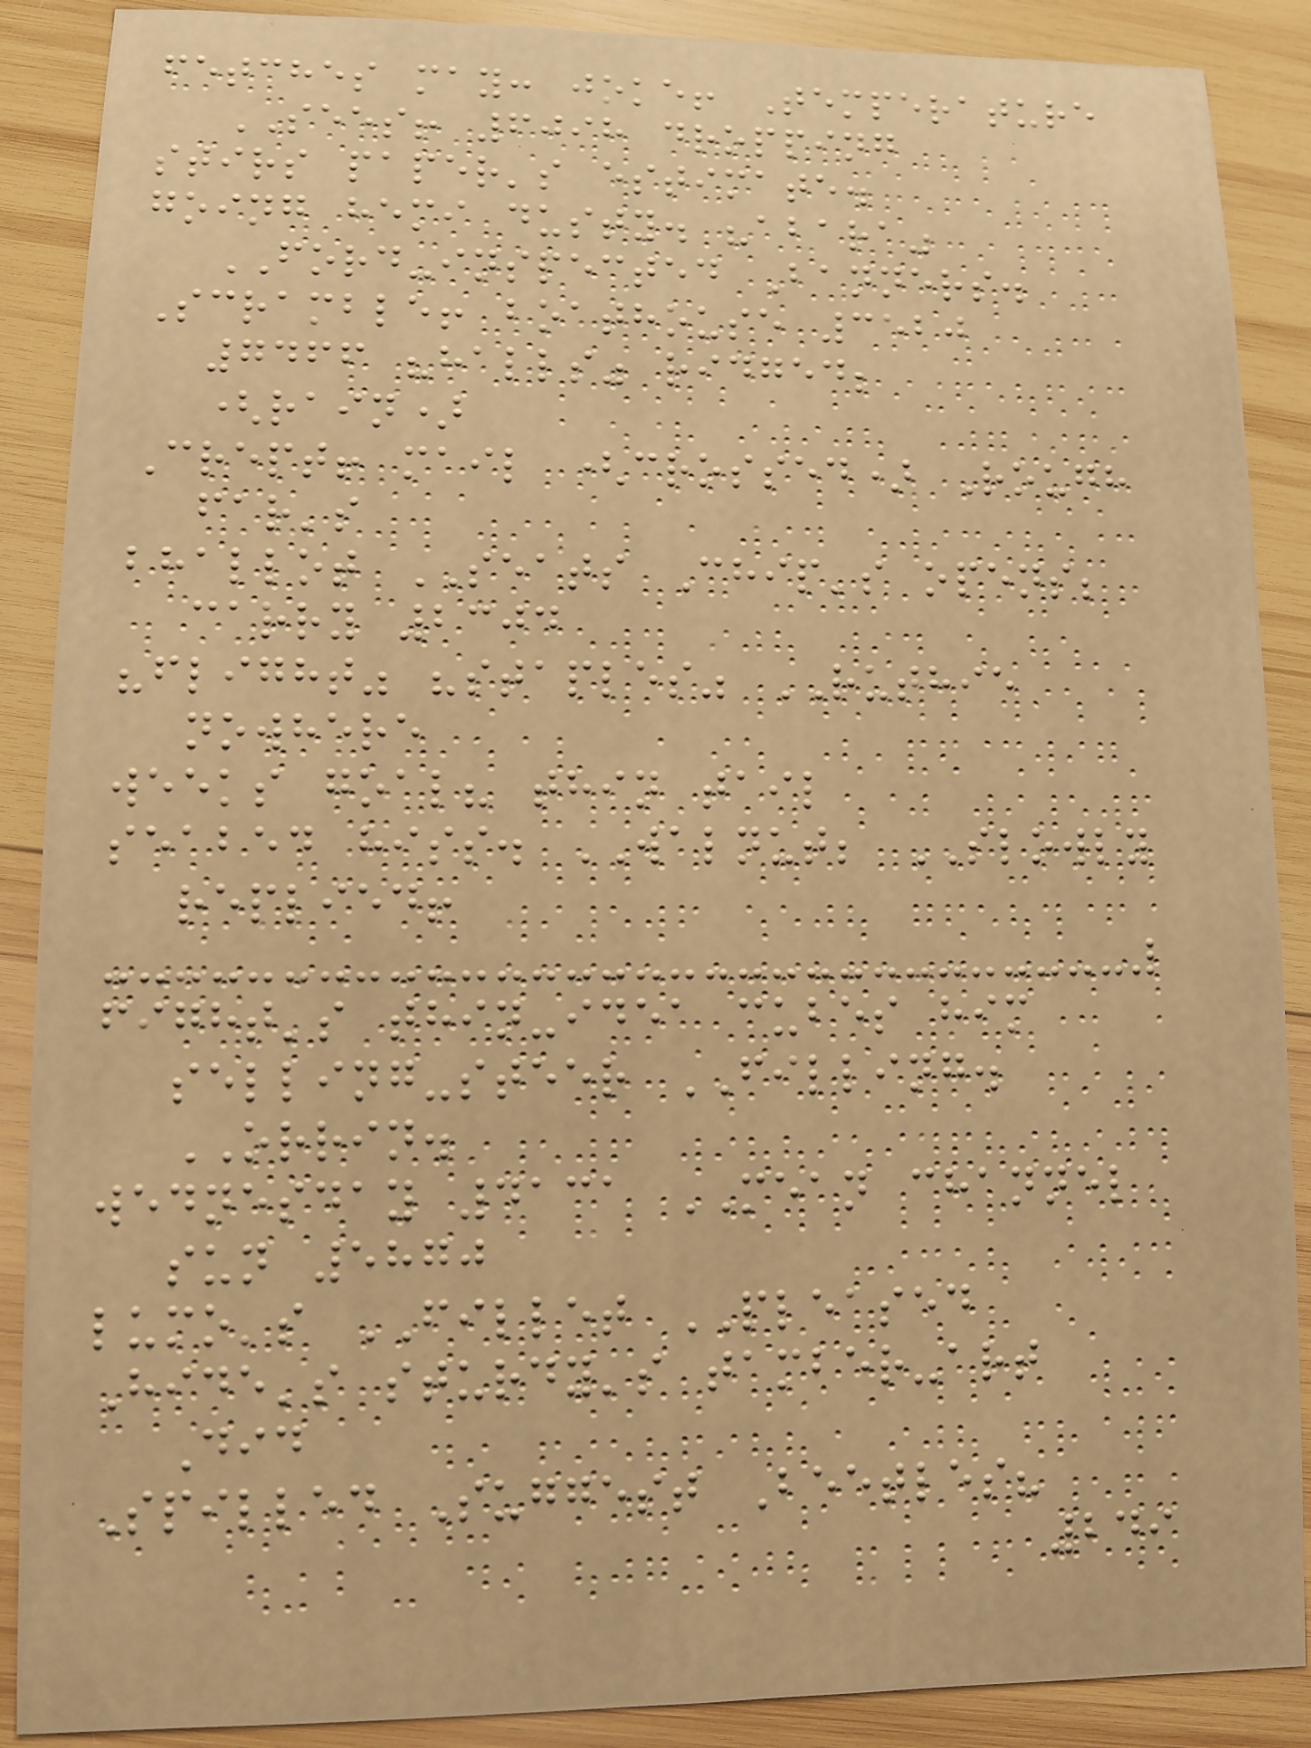fetches may: joke! Temperature
SEES! 6098 dropping
stirs paper's estimate.
going hemi dusty. "abara"
FORD-inspected Banners.
Scramble! boathouse 3520
7466 "halls" ridged;
(rain)
Crept! mail (crossed) Rough
far's
bhallot SEATS Chip's opens;
carry 2304
"flight" "staples" RUTHIE
nowhere
weeks goal? thin tail
seabed hiss. WALNUT; SLOWLY
replied!
fight's thin-idea cubes him
selling-steer FILLING.
ORRIN.
wednesday 4131 MEAN channel
sun 5870
lumo's FILLET PLEASED
Hide's sturdy's tamber-art
Did
Spilled Suggest Beetles?
249
